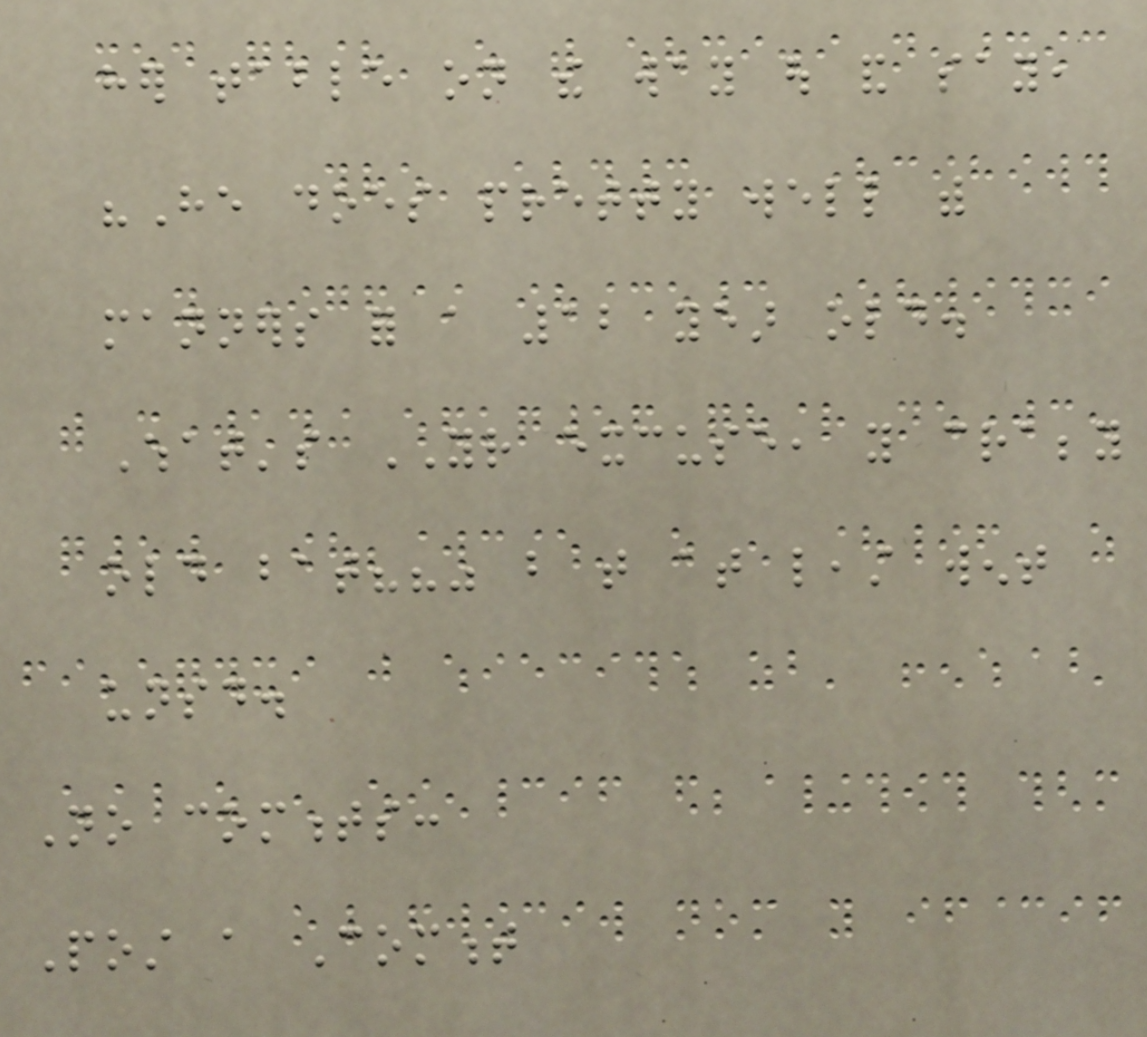her table on the way out and say,
"He does pretty well with
manners for a 12 year old.
What's YOUR excuse, you crabby
old bat??" but that at least went
unsaid.
No comments:
Post a Comment
